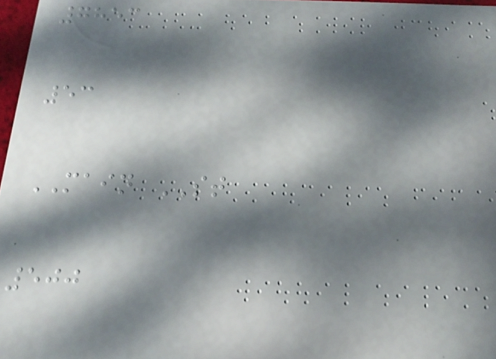7853
53
MAIN ST
500
